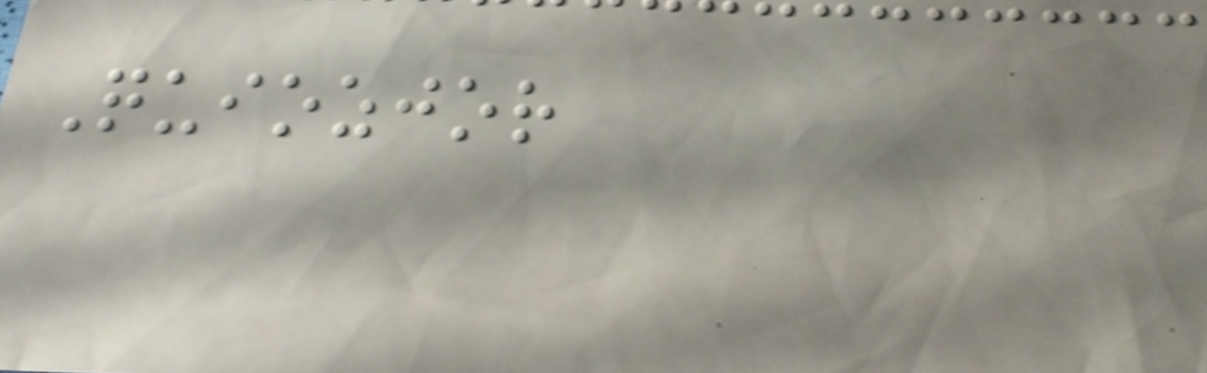Quiozjor
